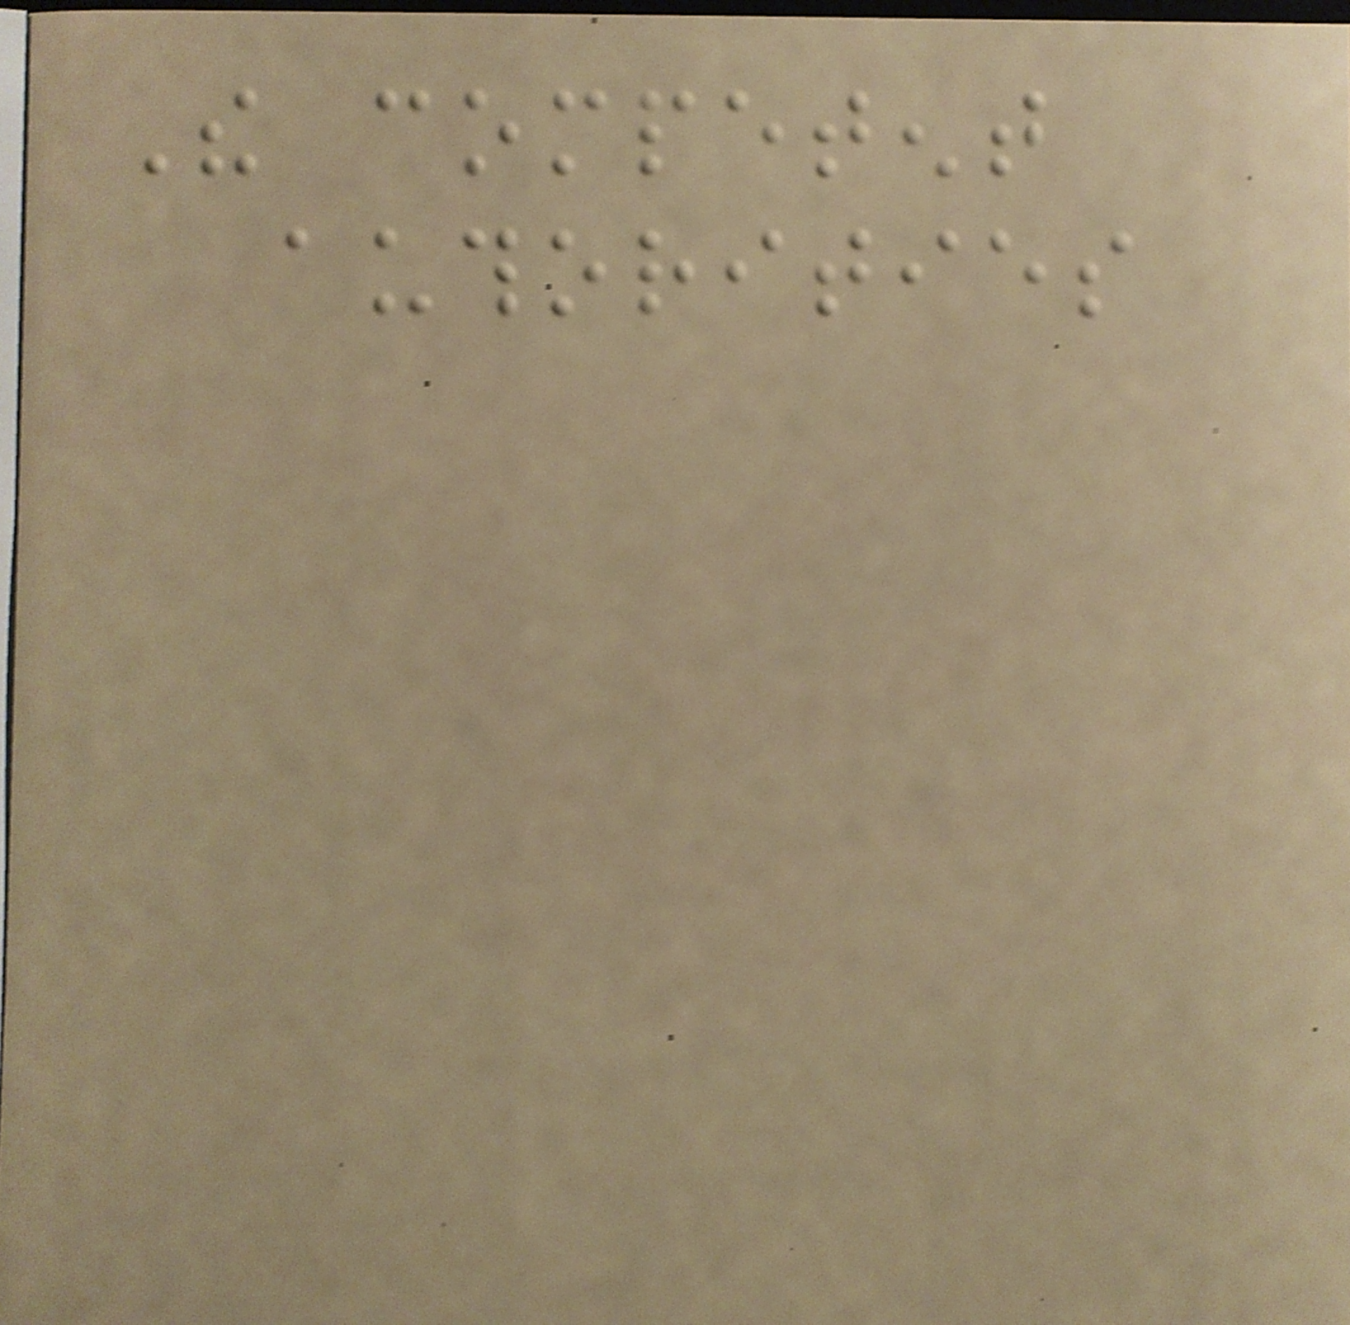The competent
authorities
